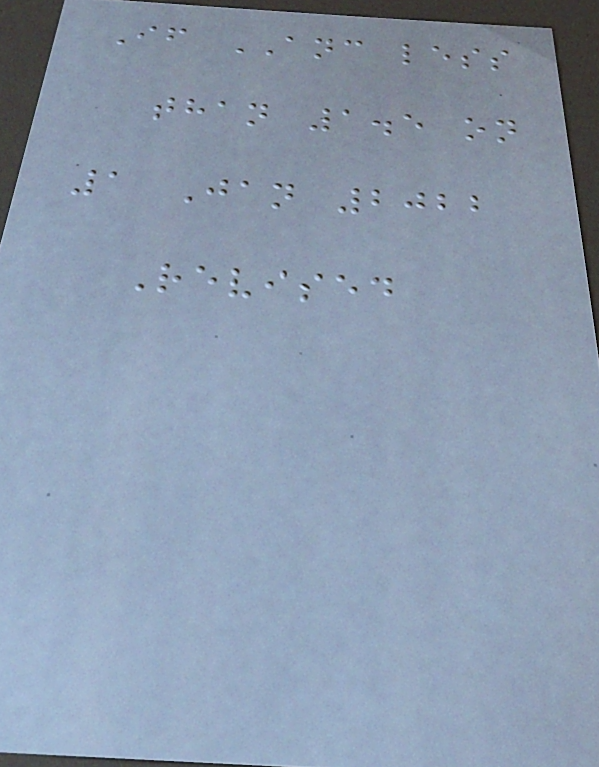If ANC less
than 1.5 on
1 Jan 2022
Revised
